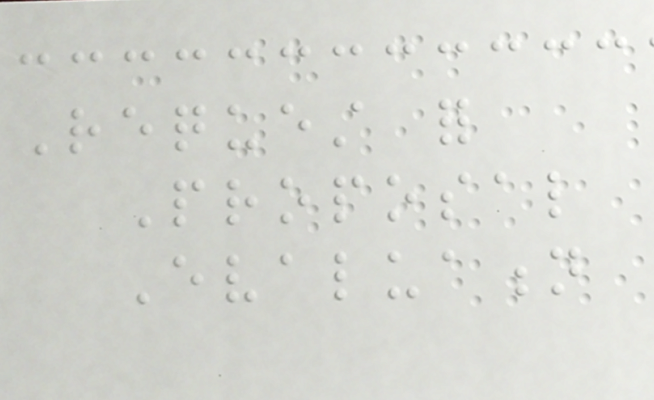Request for
Proposal
Evaluation
